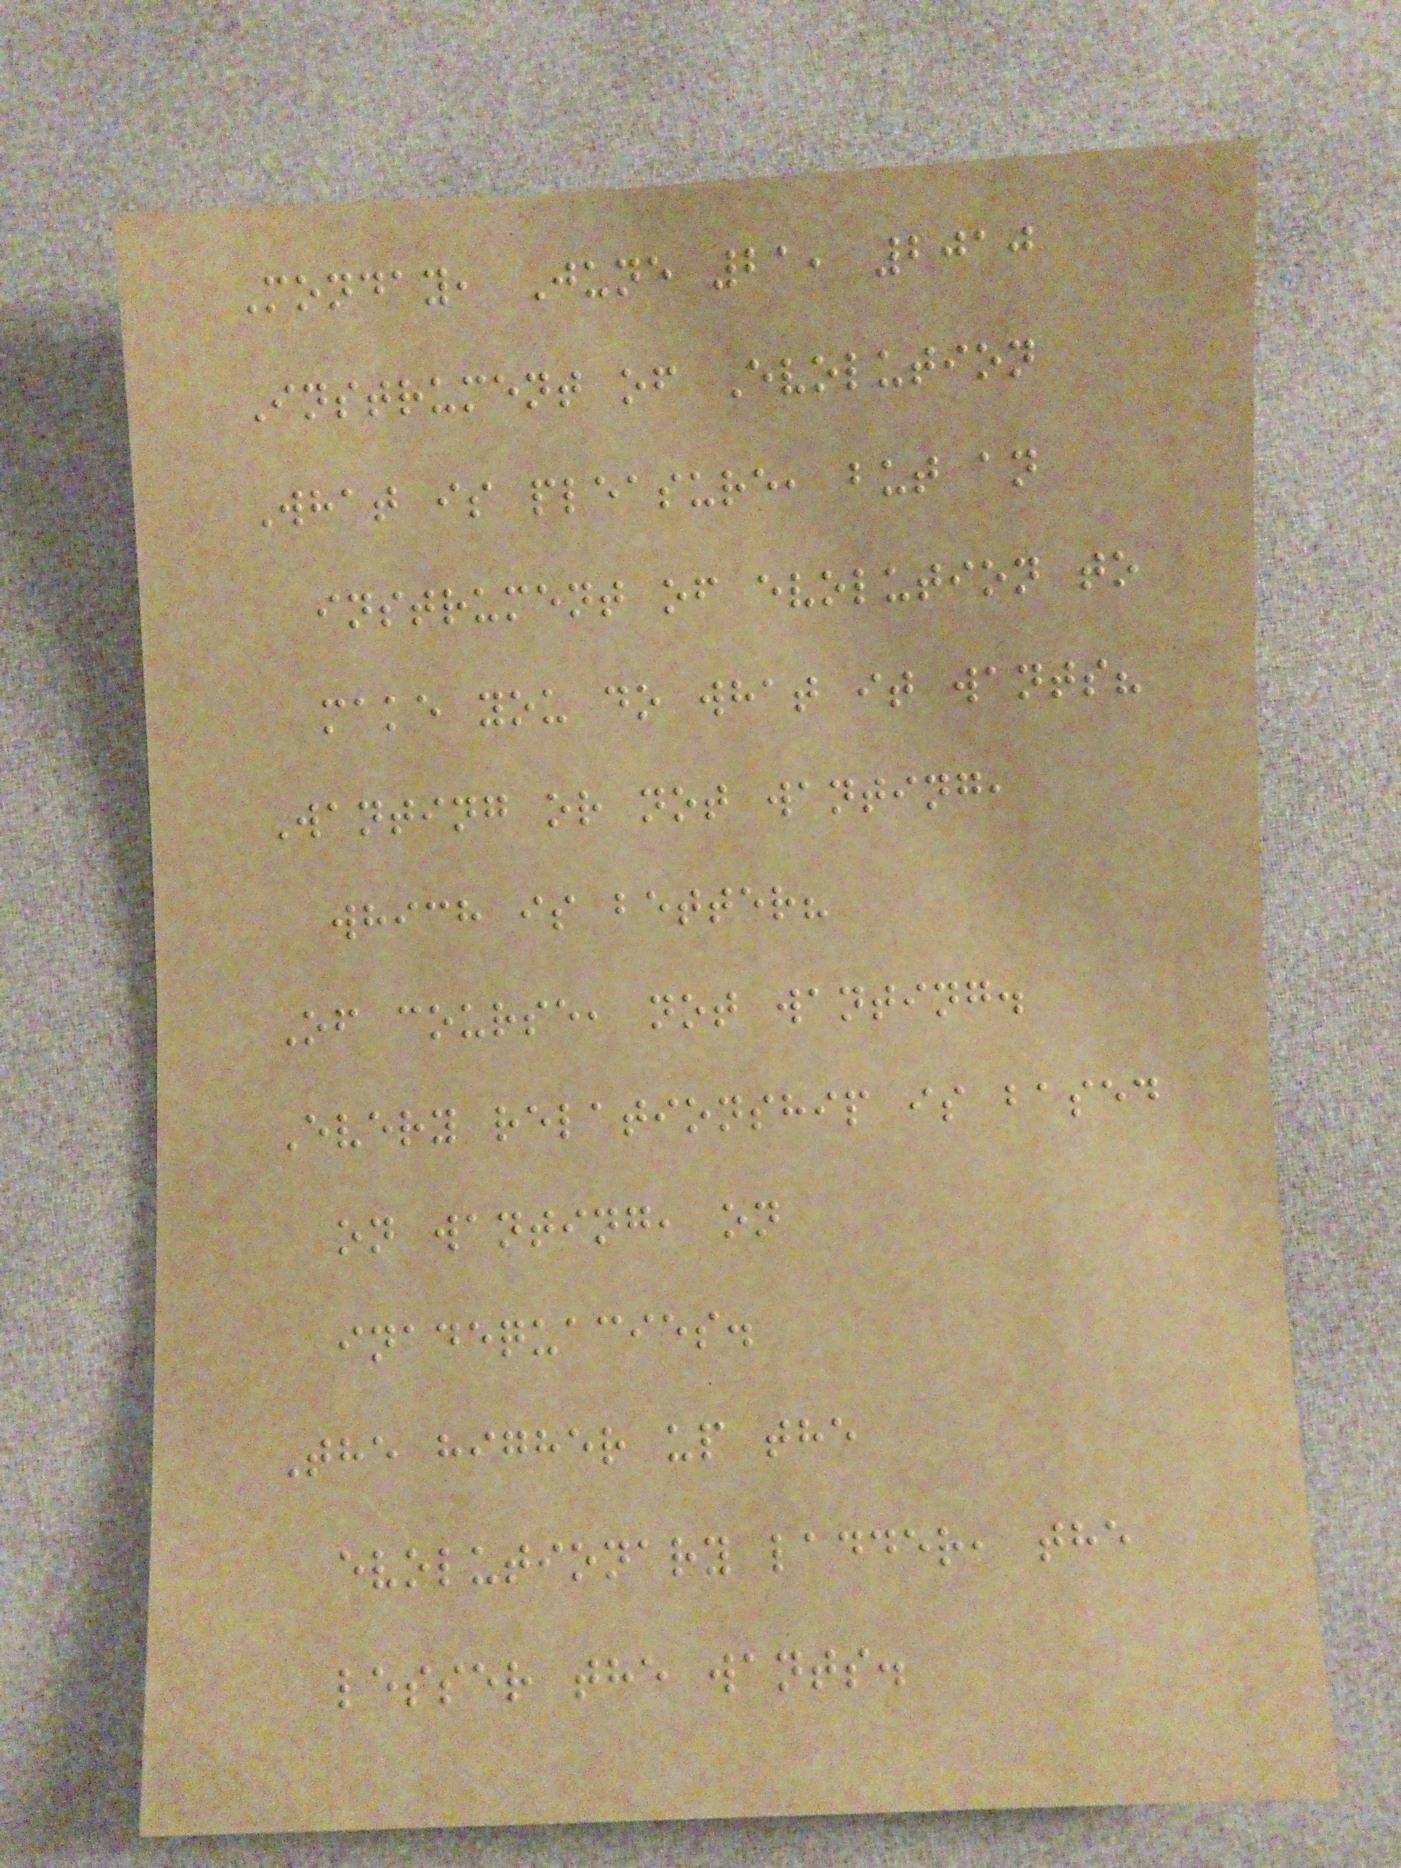Monday, June 21, 2010
Instrument of Evolution
What is pleasure, but an
instrument of evolution to
make you do what it wants?
Wanting or not wanting,
which is better?
Of course, not wanting.
Every relationship is based
on wanting, on
inadequacies.
The higher up the
evolutionary ladder, the
lesser the wants.
